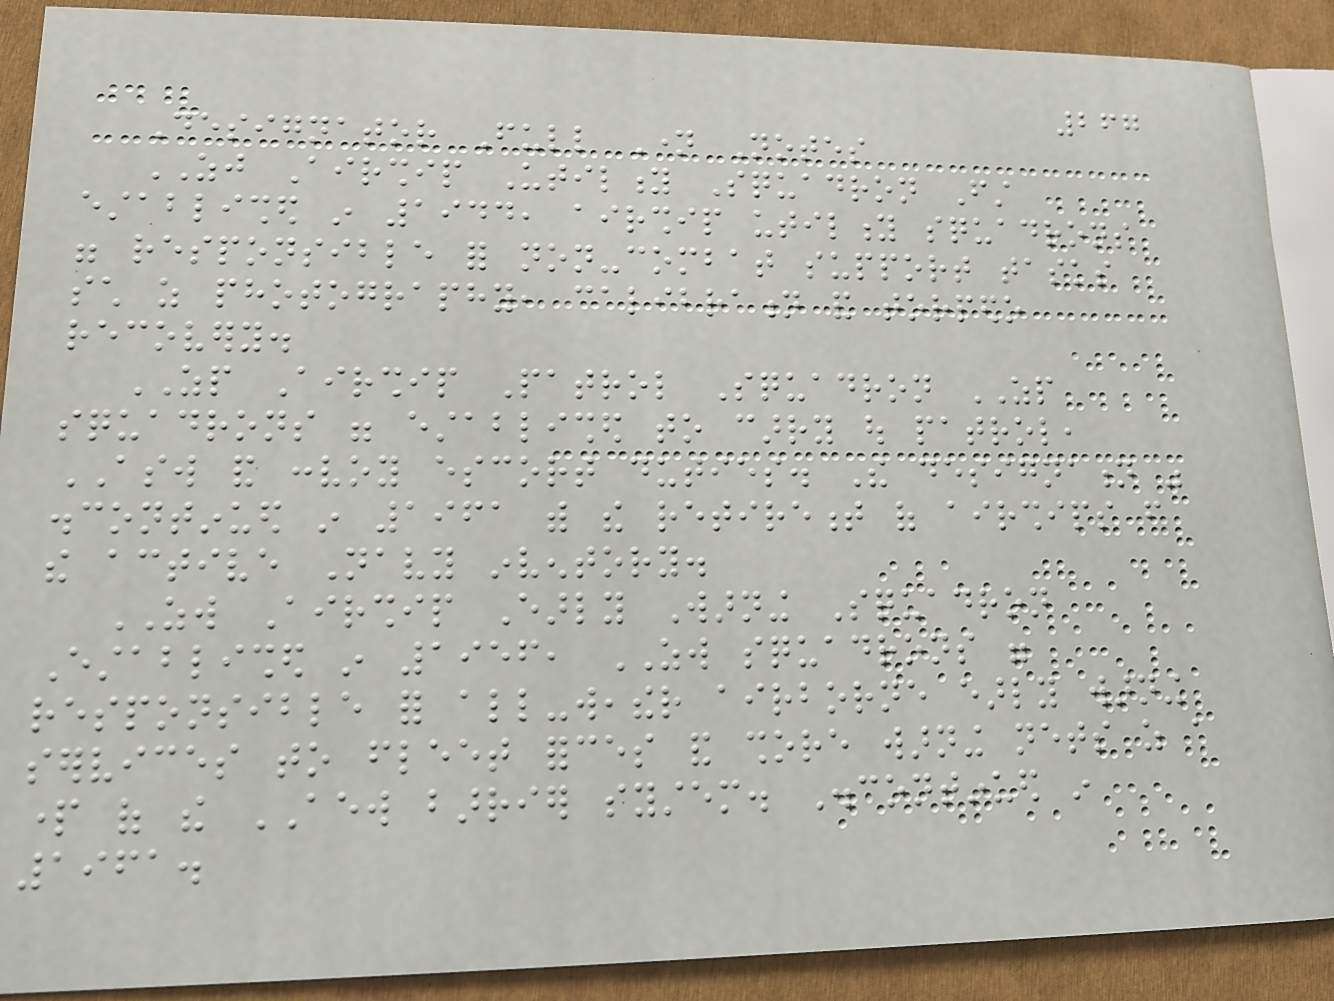267
Designator Full Name Notes
ZJ Airship Utility Squadron First
established in 1944, airship utility squadrons
were responsible for non-combat support tasks
such as photography, calibration and torpedo
recovery.
ZP Airship Patrol Squadron ZP
squadrons were established to carry out patrol,
ASW and convoy escort duties. The designation was
discontinued in 1961 with the retirement of airships from
the active Navy inventory.
ZW Airship Early Warning Squadron
Established in 1956, ZW squadrons were
responsible for all-weather airborne early warning
services to fleet forces and shore warning nets as a
part of the AEW barrier system. Discontinued in
1961.
